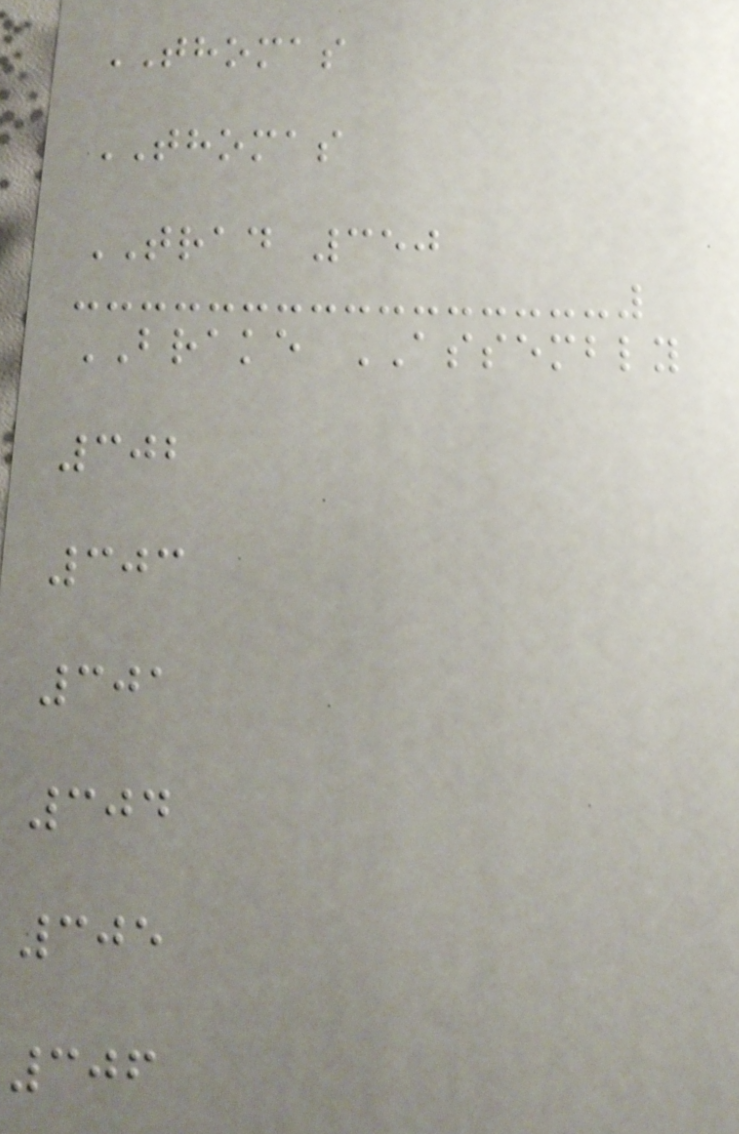THOMAS
THOMAS
TRAD 350
BRAKE ASSEMBLY
302
303
301
304
305
306
